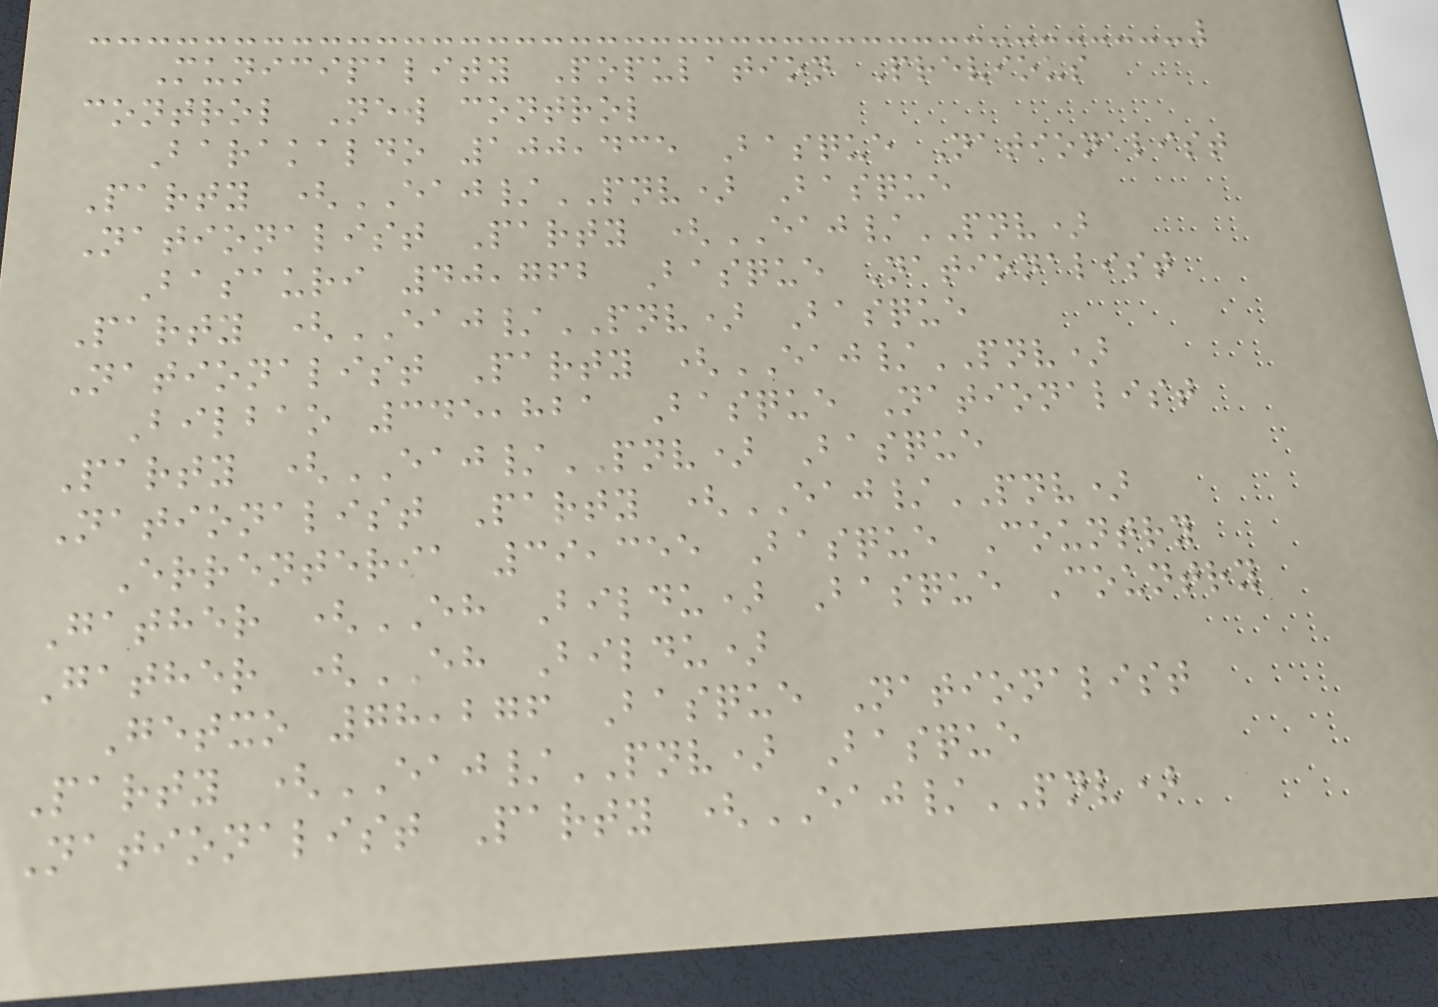Municipality Population Previous
control New control
Barakaldo 100,435 Basque Nationalist
Party (EAJ/PNV) Basque
Nationalist Party (EAJ/PNV)
Basauri 40,762 Basque Nationalist
Party (EAJ/PNV) Basque
Nationalist Party (EAJ/PNV)
Bilbao 345,821 Basque Nationalist
Party (EAJ/PNV) Basque
Nationalist Party (EAJ/PNV)
Errenteria 39,355 Basque Country
Gather (EH Bildu) Basque Country
Gather (EH Bildu)
Getxo 78,276 Basque Nationalist
Party (EAJ/PNV) Basque
Nationalist Party (EAJ/PNV)
